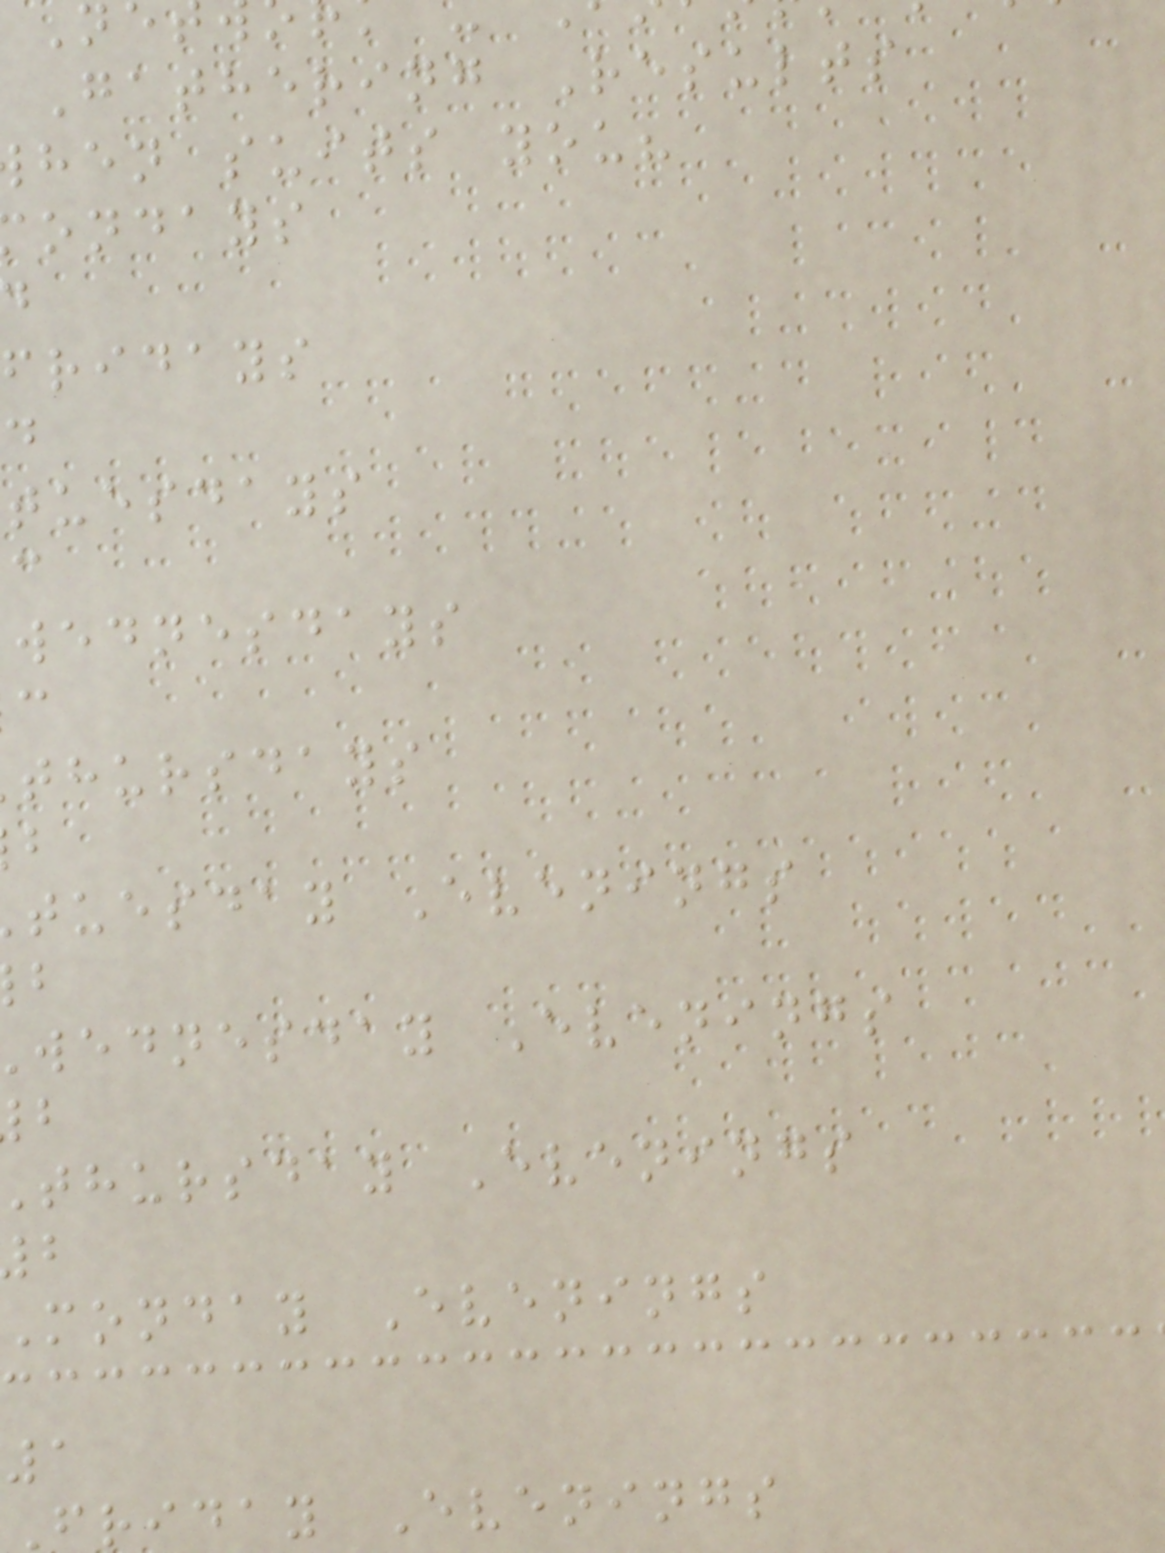Gathering Results
hen suits you?
ondays
fridays
tuesdays
wednesdays
thursdays
tuesday Evenings
wednesday Evenings
thursday Evenings
monday Evenings
1
Friday Evenings
